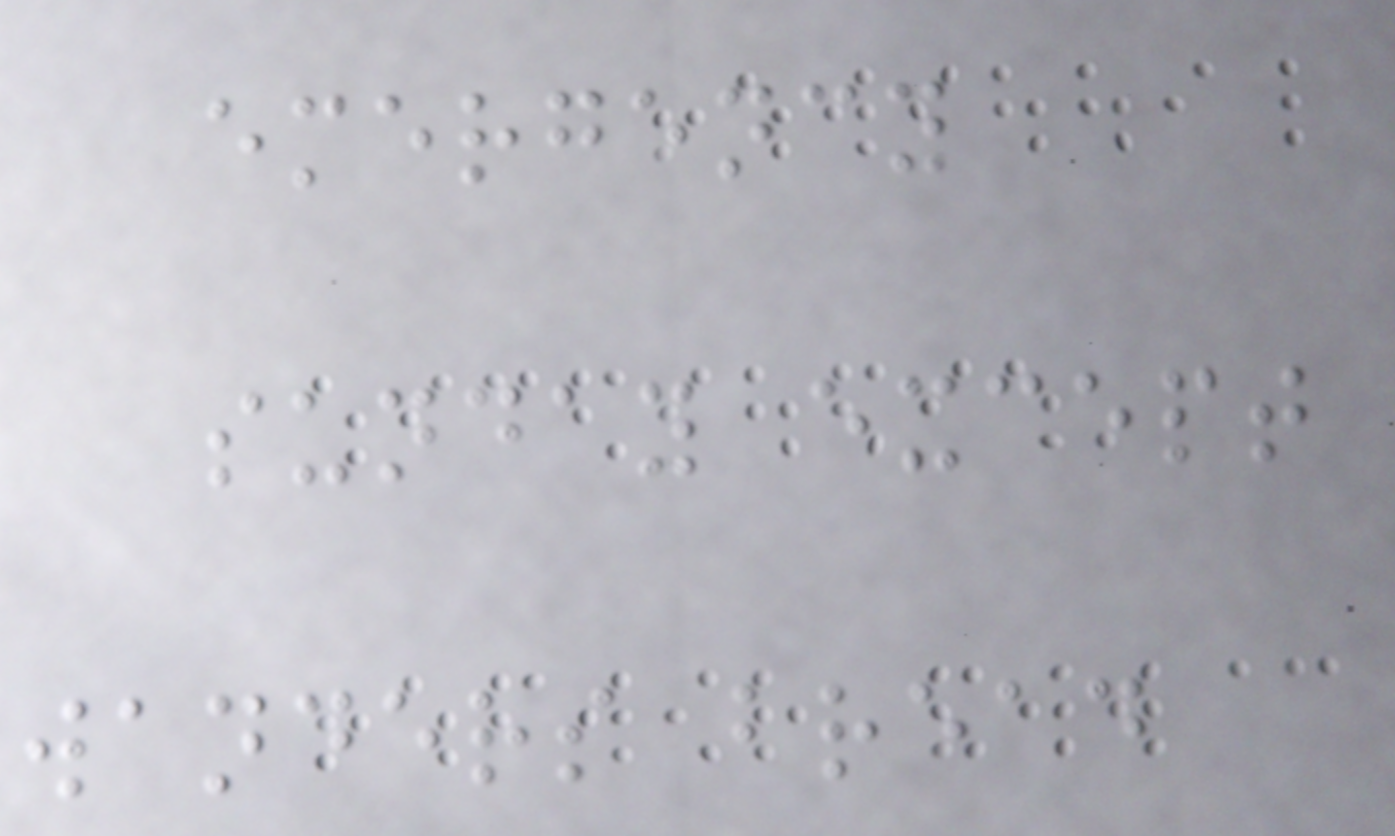emergency
sunday except
wanders bread
